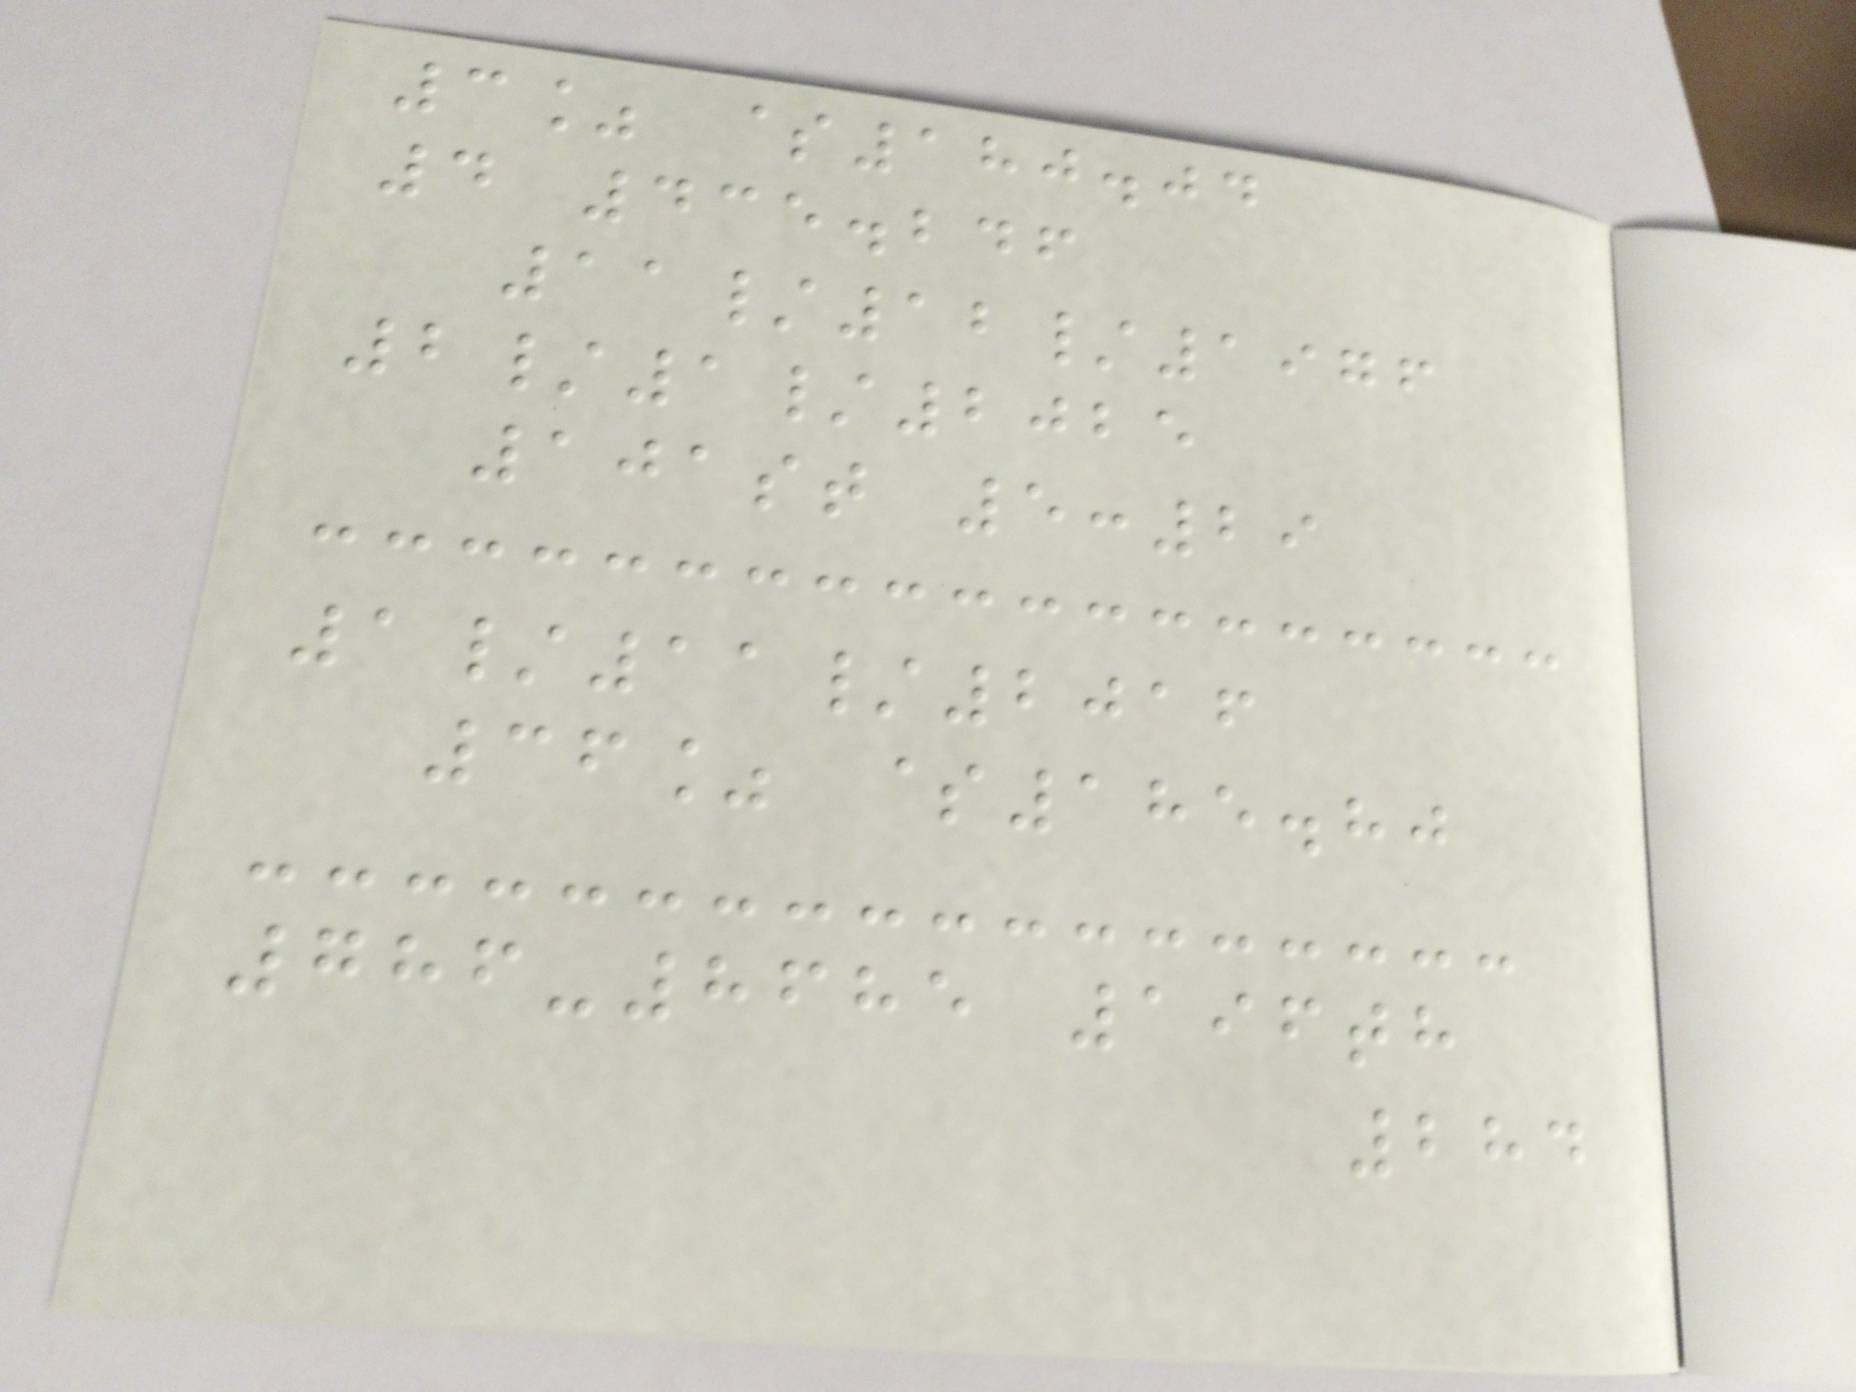3% $180.04
4 435.246
11/12/1976
2/1/2025
101st 5:29
1/11/2016
36% $185.80
786-8685 196th
284
